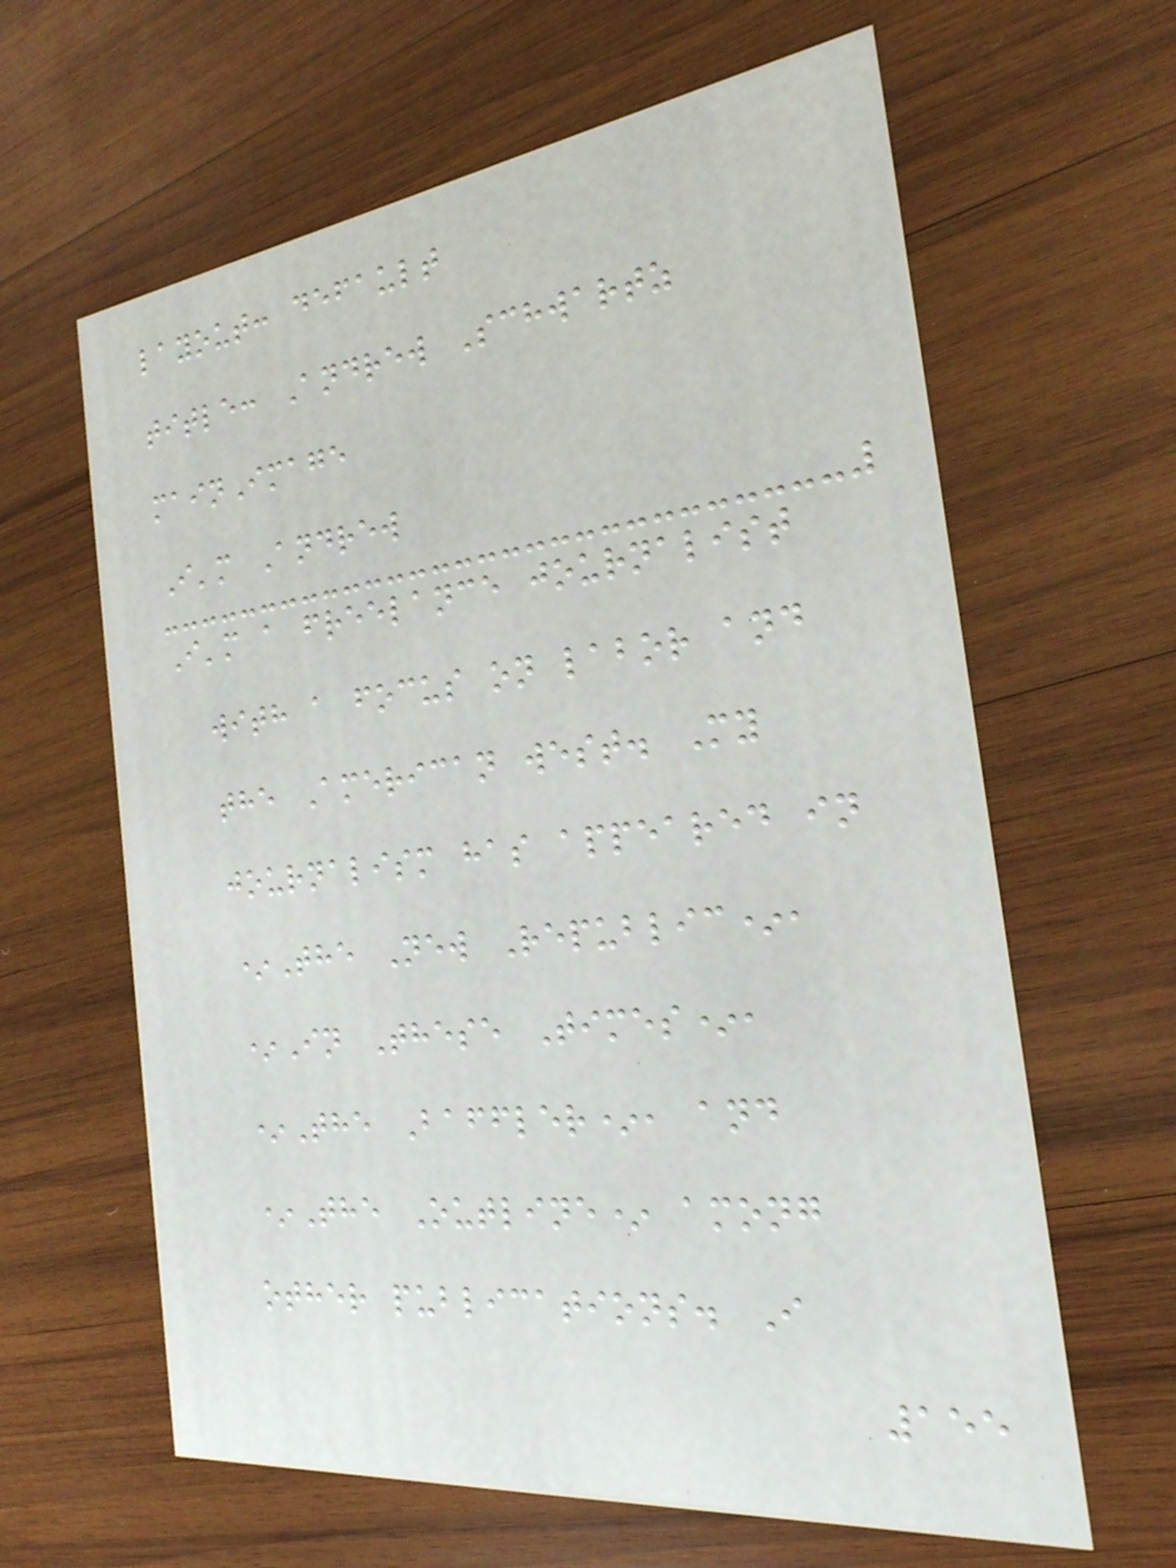layout: default
title: Andrew Schwartz
mainImage
I'm Andrew
I'm a freelance journalist
with a focus on labor and
the American west. My
journalism has appeared in
*The New Republic*,
*In These Times*,
*The Baffler*, and
*The Outline* among
other publications. I
155
